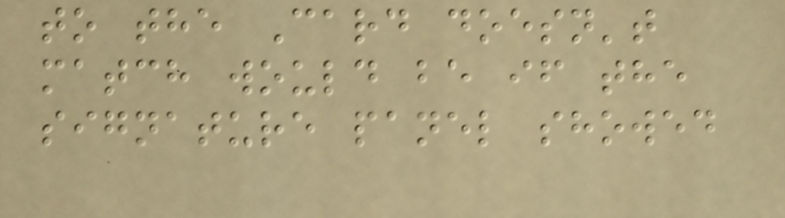to the Card doesn't
match would be if the
signature panel showed
